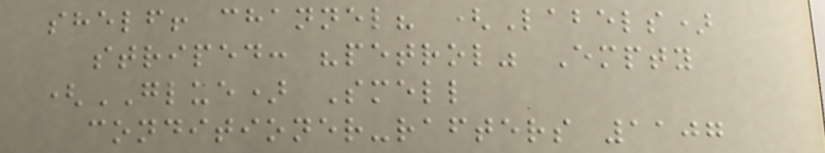shelf! channel? (Labels)
striped: "petrol" Empty
(GLUE) Smell
conditioner-rafters 1107
